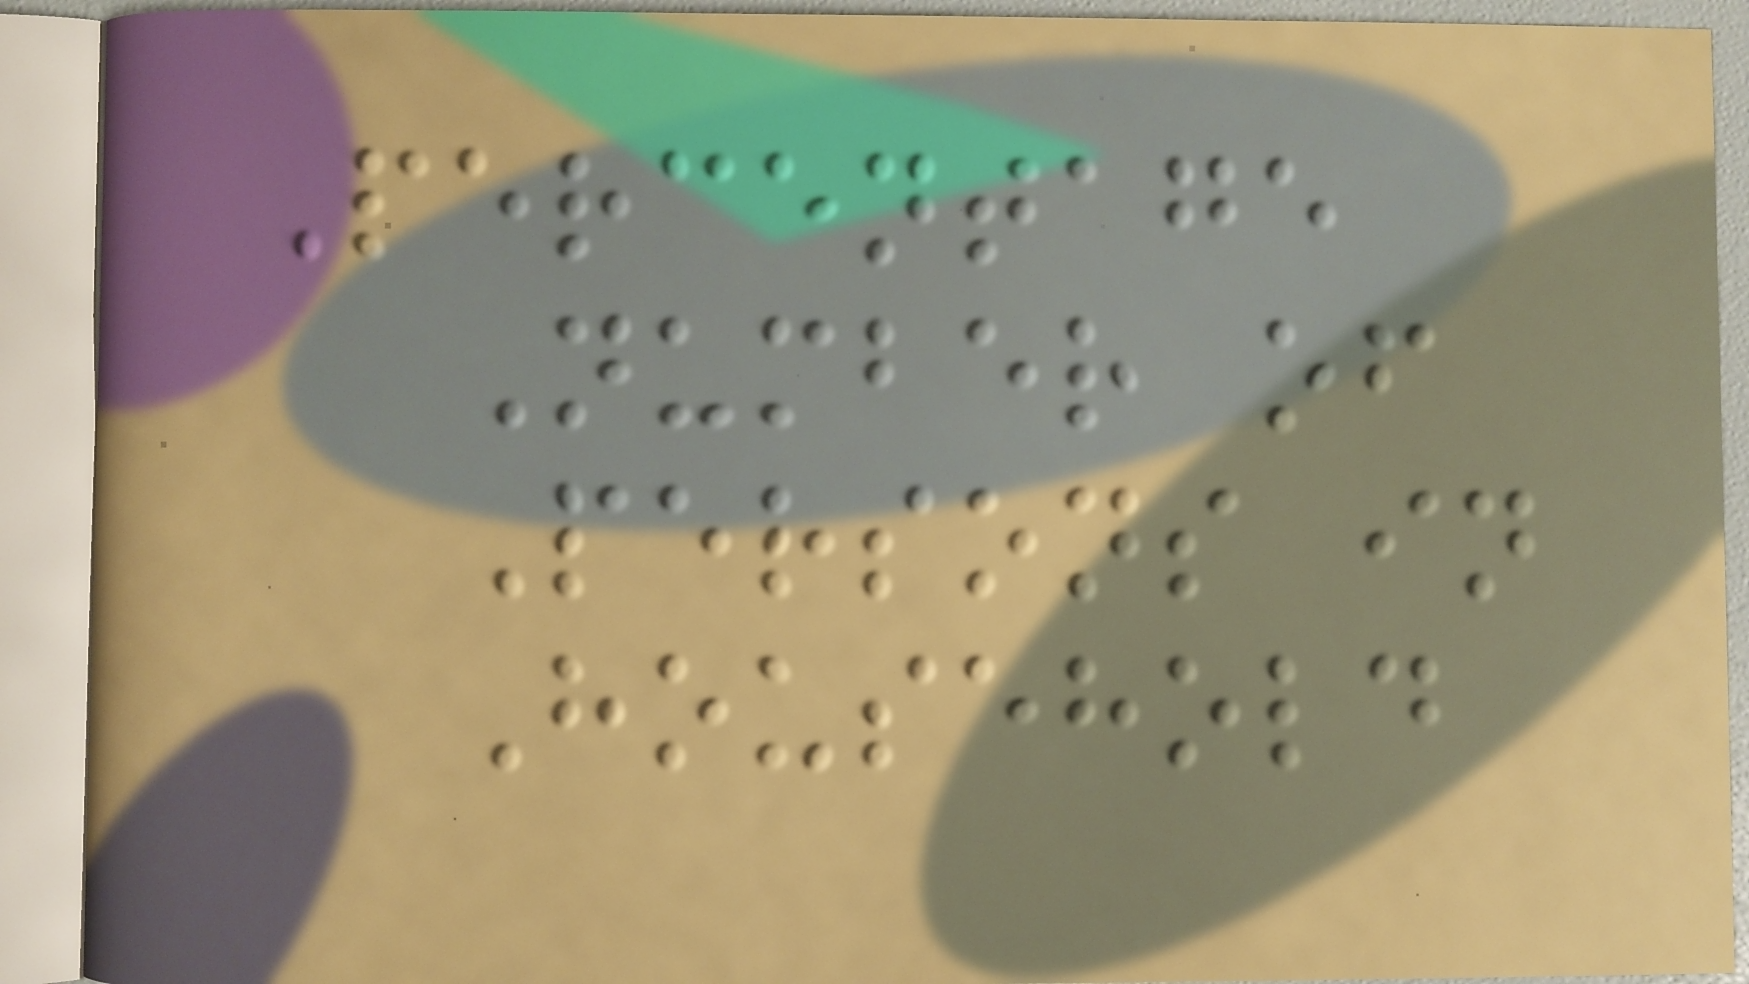Percentage
Number of
Persons in
Household
